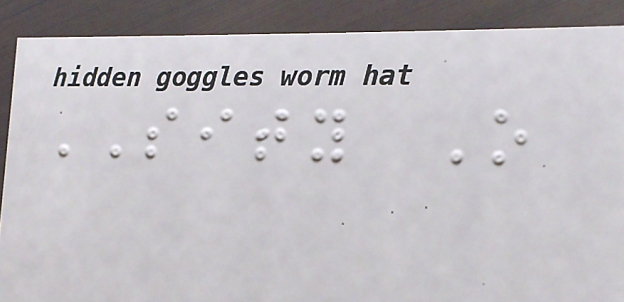SITY O
